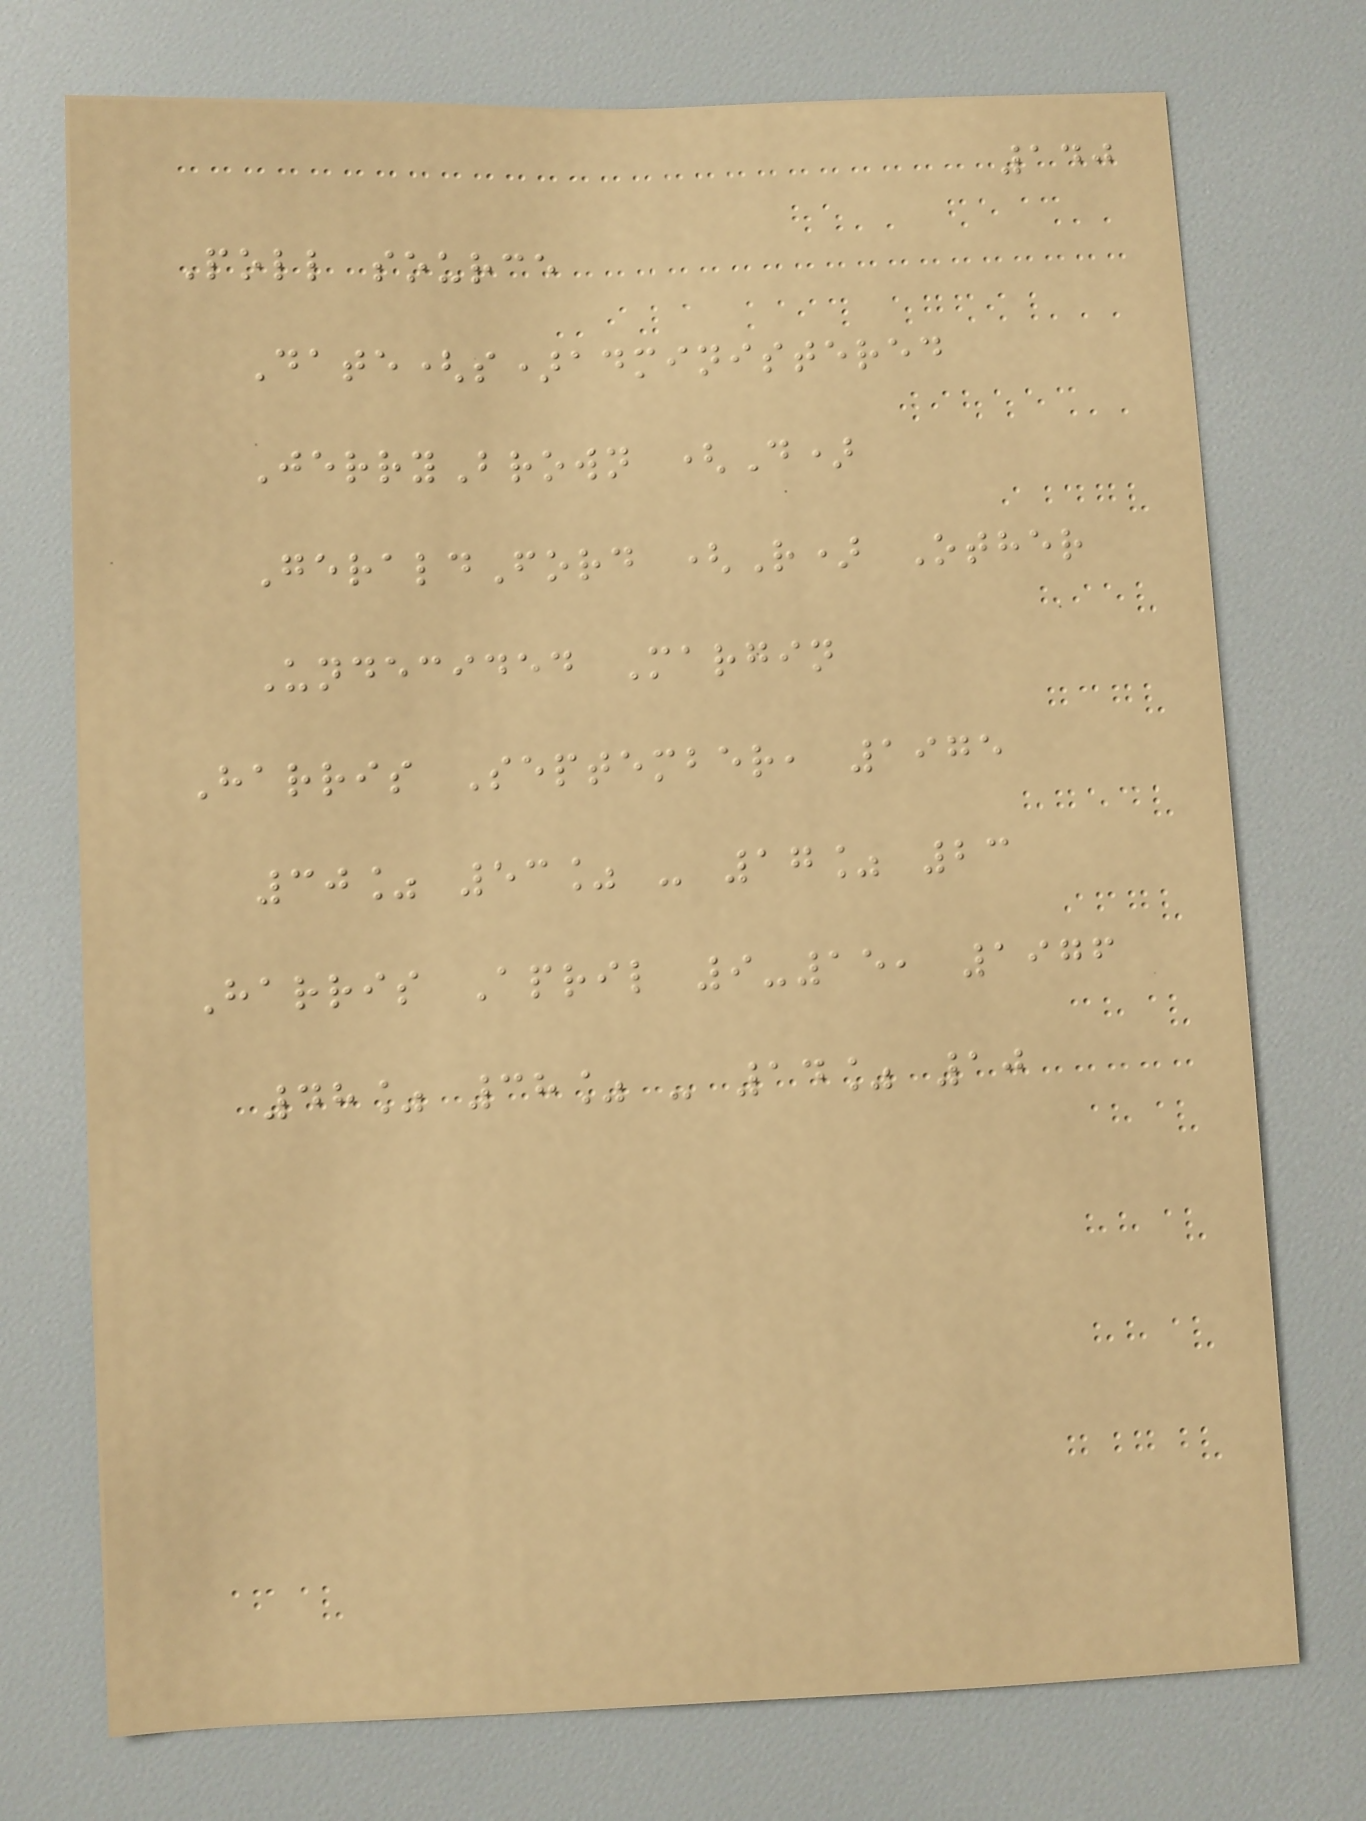140
Poll source
Date(s)administered
JerryBrown (D)
GeraldFord (R) Other
Undecided Margin
Harris September, 1975
30% 53% - 17% 23
Harris April 9-15, 1976
48% 38% - 14% 10
